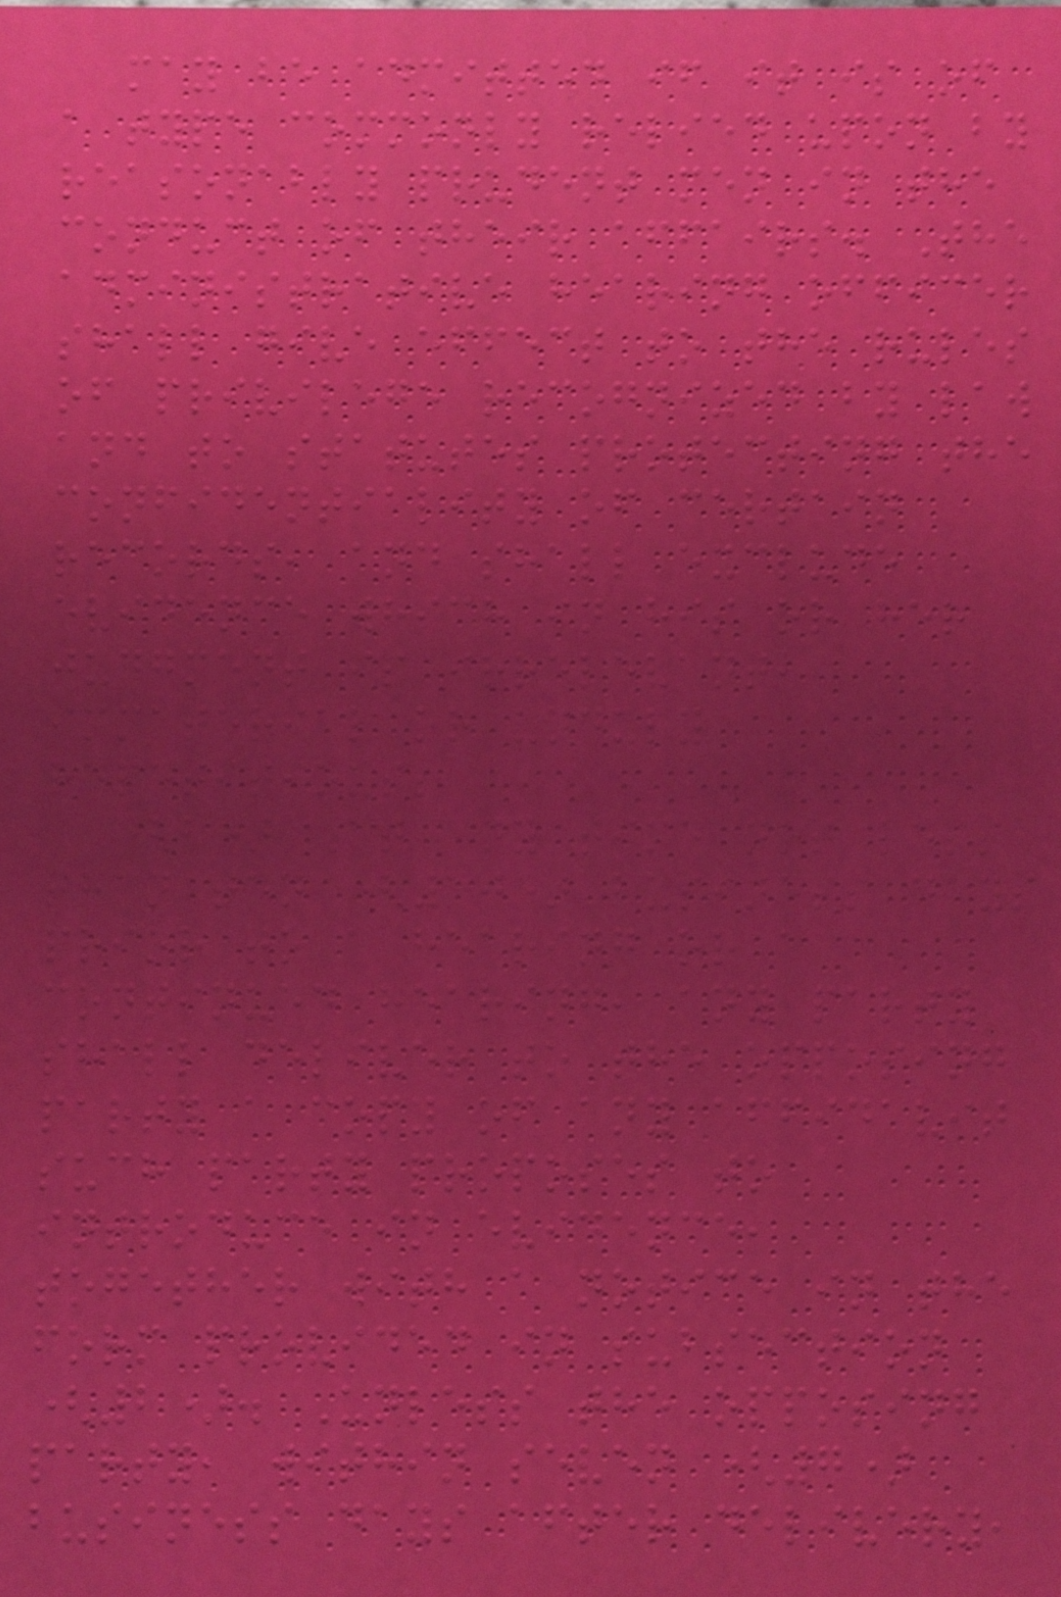may be admitted if it is of
a type commonly relied upon by
reasonably prudent men in the
conduct of their affairs. The
administrative hearing officer
shall give effect to the rules
of privilege recognized by law
and to statutes protecting the
confidentiality of certain
records, and shall exclude
evidence which in his or her
judgment is irrelevant,
immaterial or unduly
repetitious;
(b) At any time not less
than ten (10) business days
prior to a hearing or a
continued hearing, any party
shall deliver to the opposing
party a copy of any affidavit
such party proposes to
introduce in evidence,
together with a notice in the
form provided in subsection
(2). Unless the opposing
party, within seven (7)
business days after delivery,
